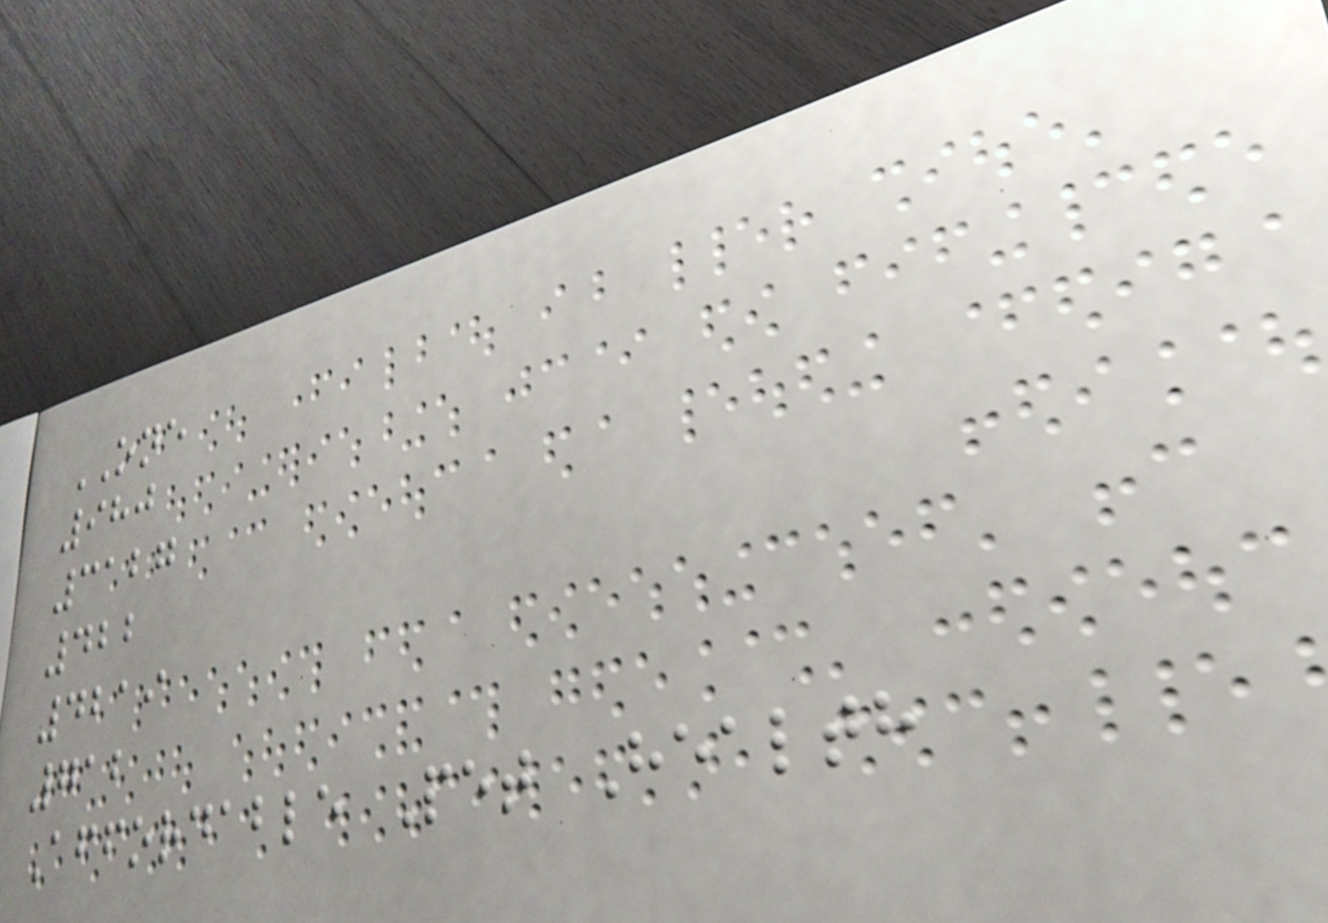ONE
980
3127
422
4219
712
Affordable Pet Health
